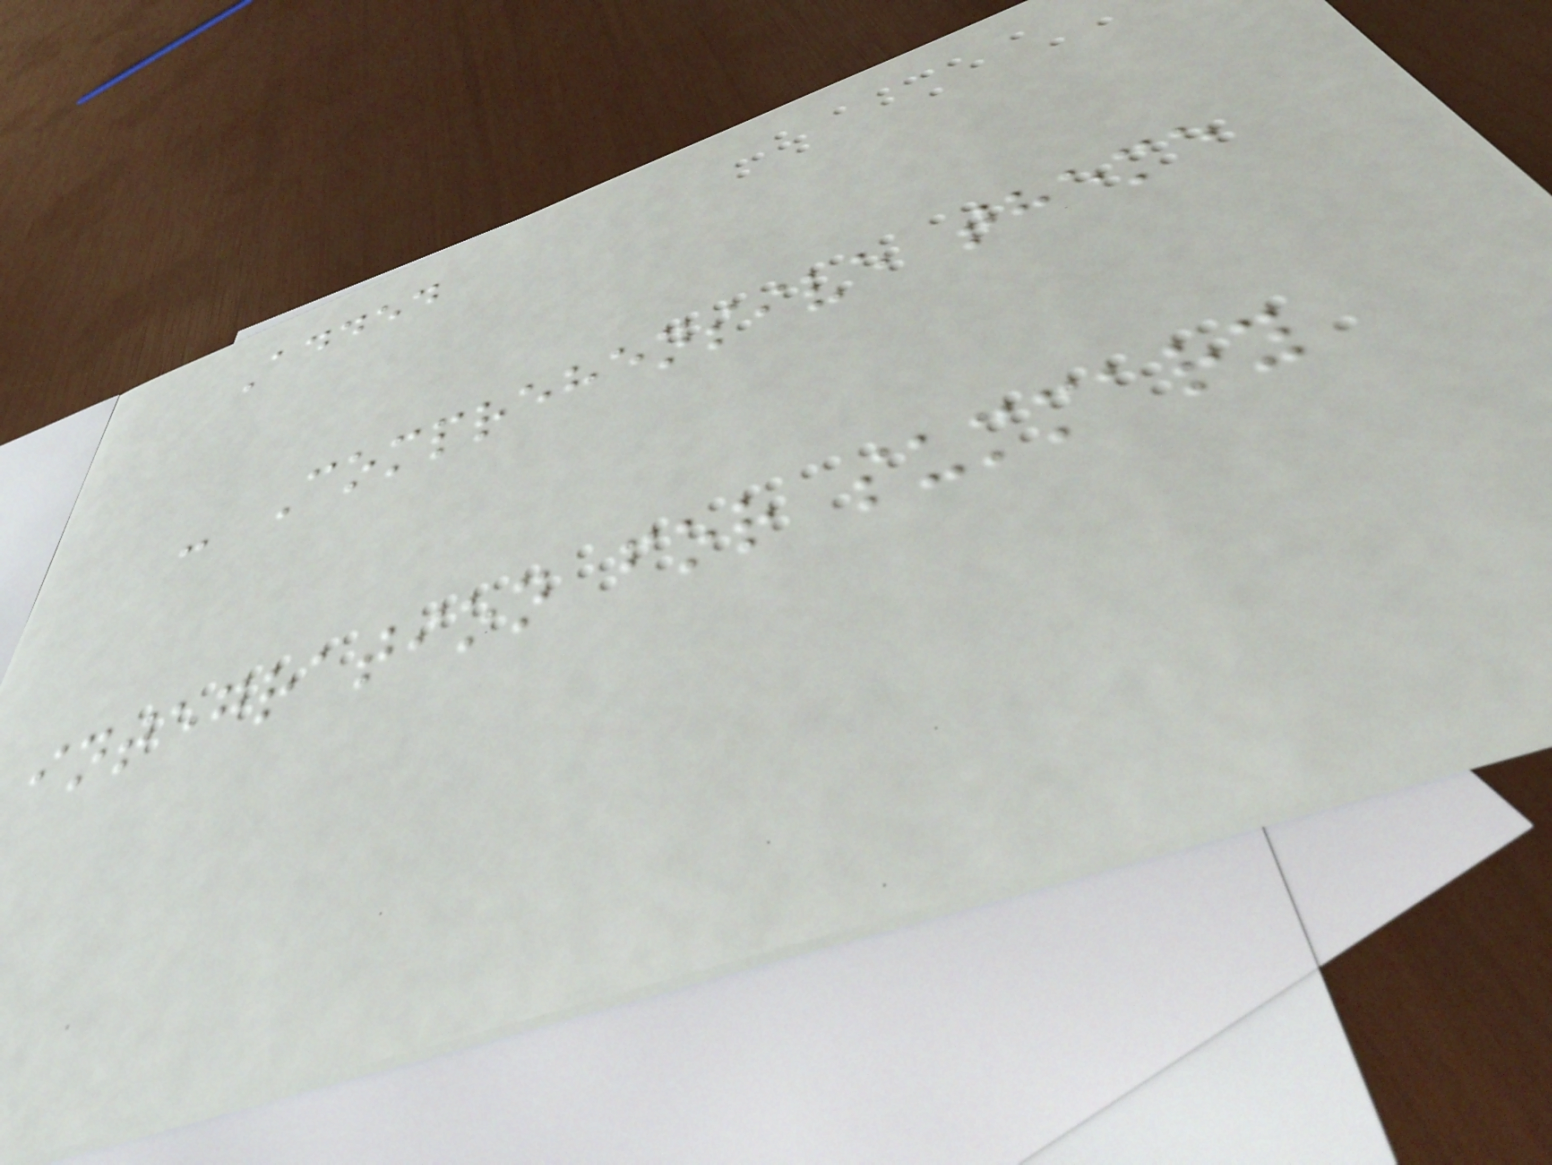Added
- Comprehensive theme
integration for summary
